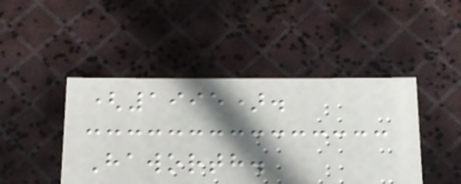(1995).
Haworth.
